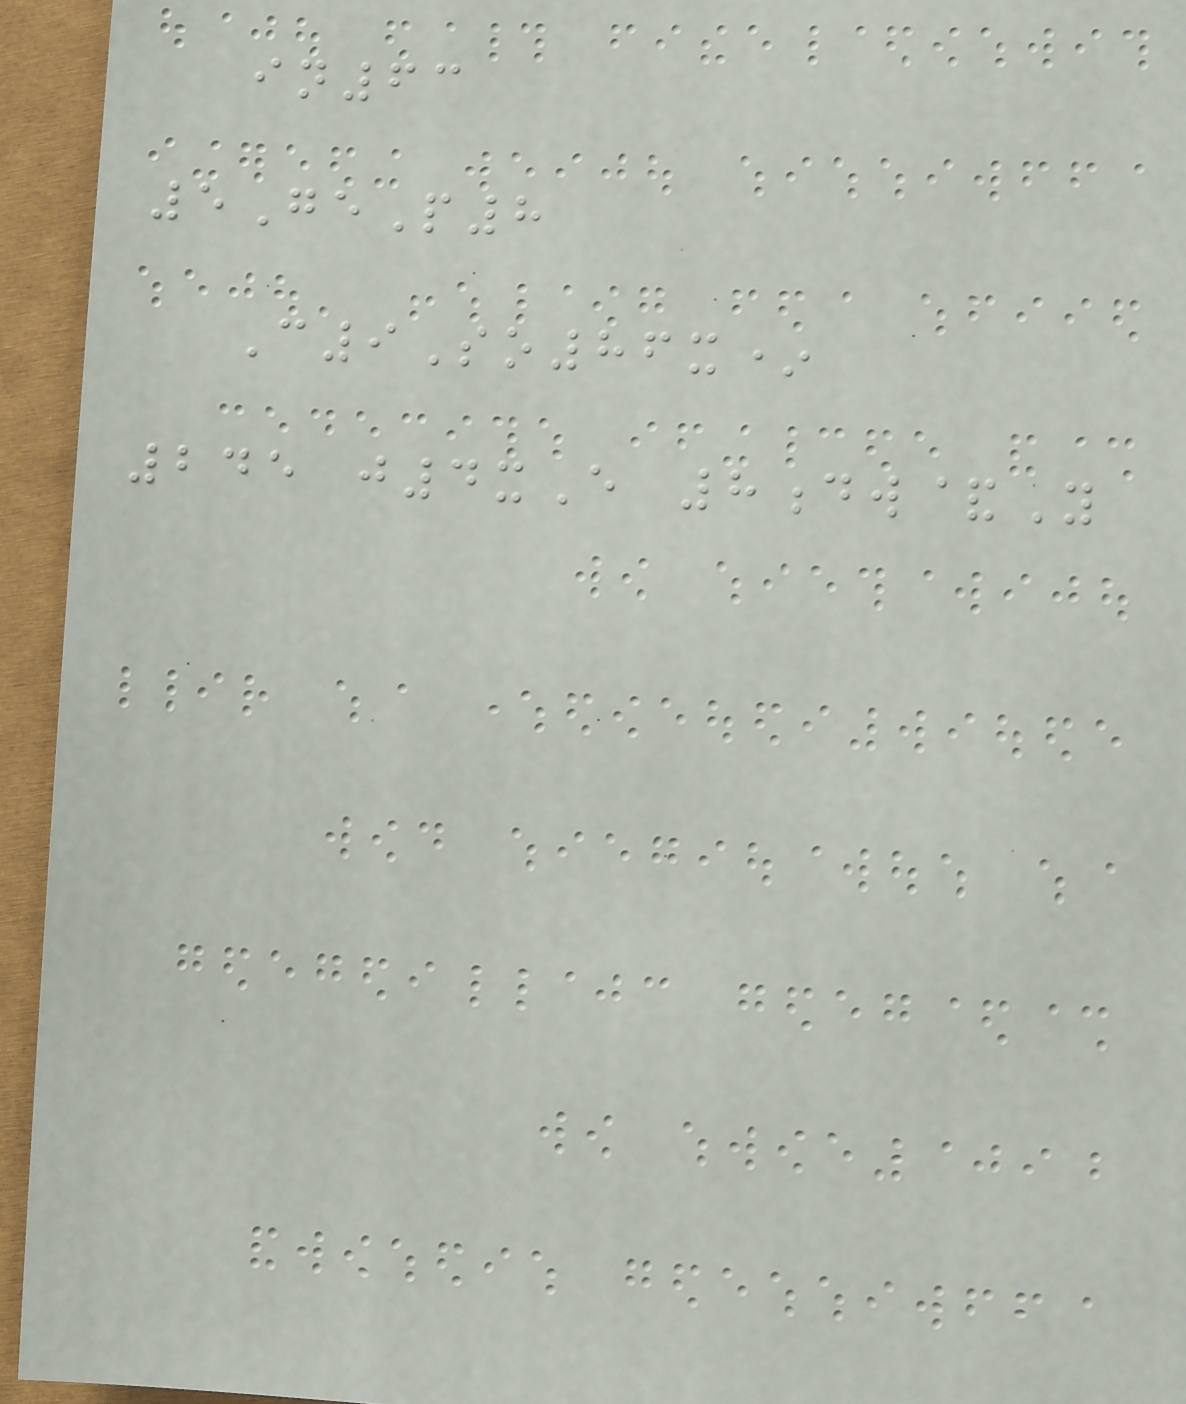in63
5GeP8
C9So86x*
245 j4xE 8dw&Y
